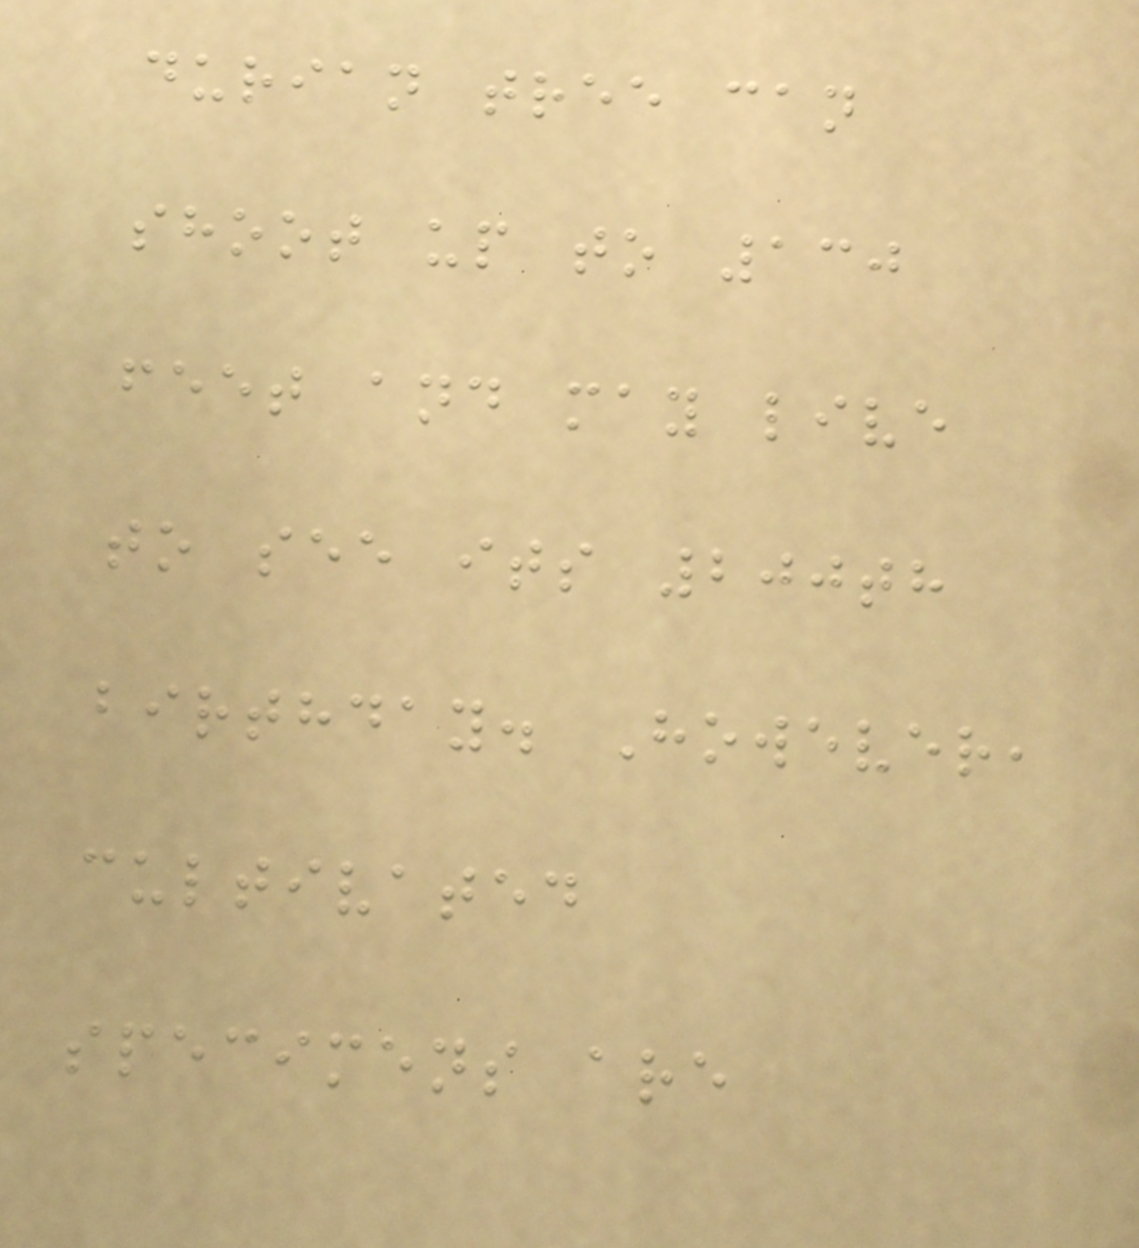durian tree can
shoot up to 130
feet and may live
to see its 200th
birthday. However,
cultivated
specimens are
